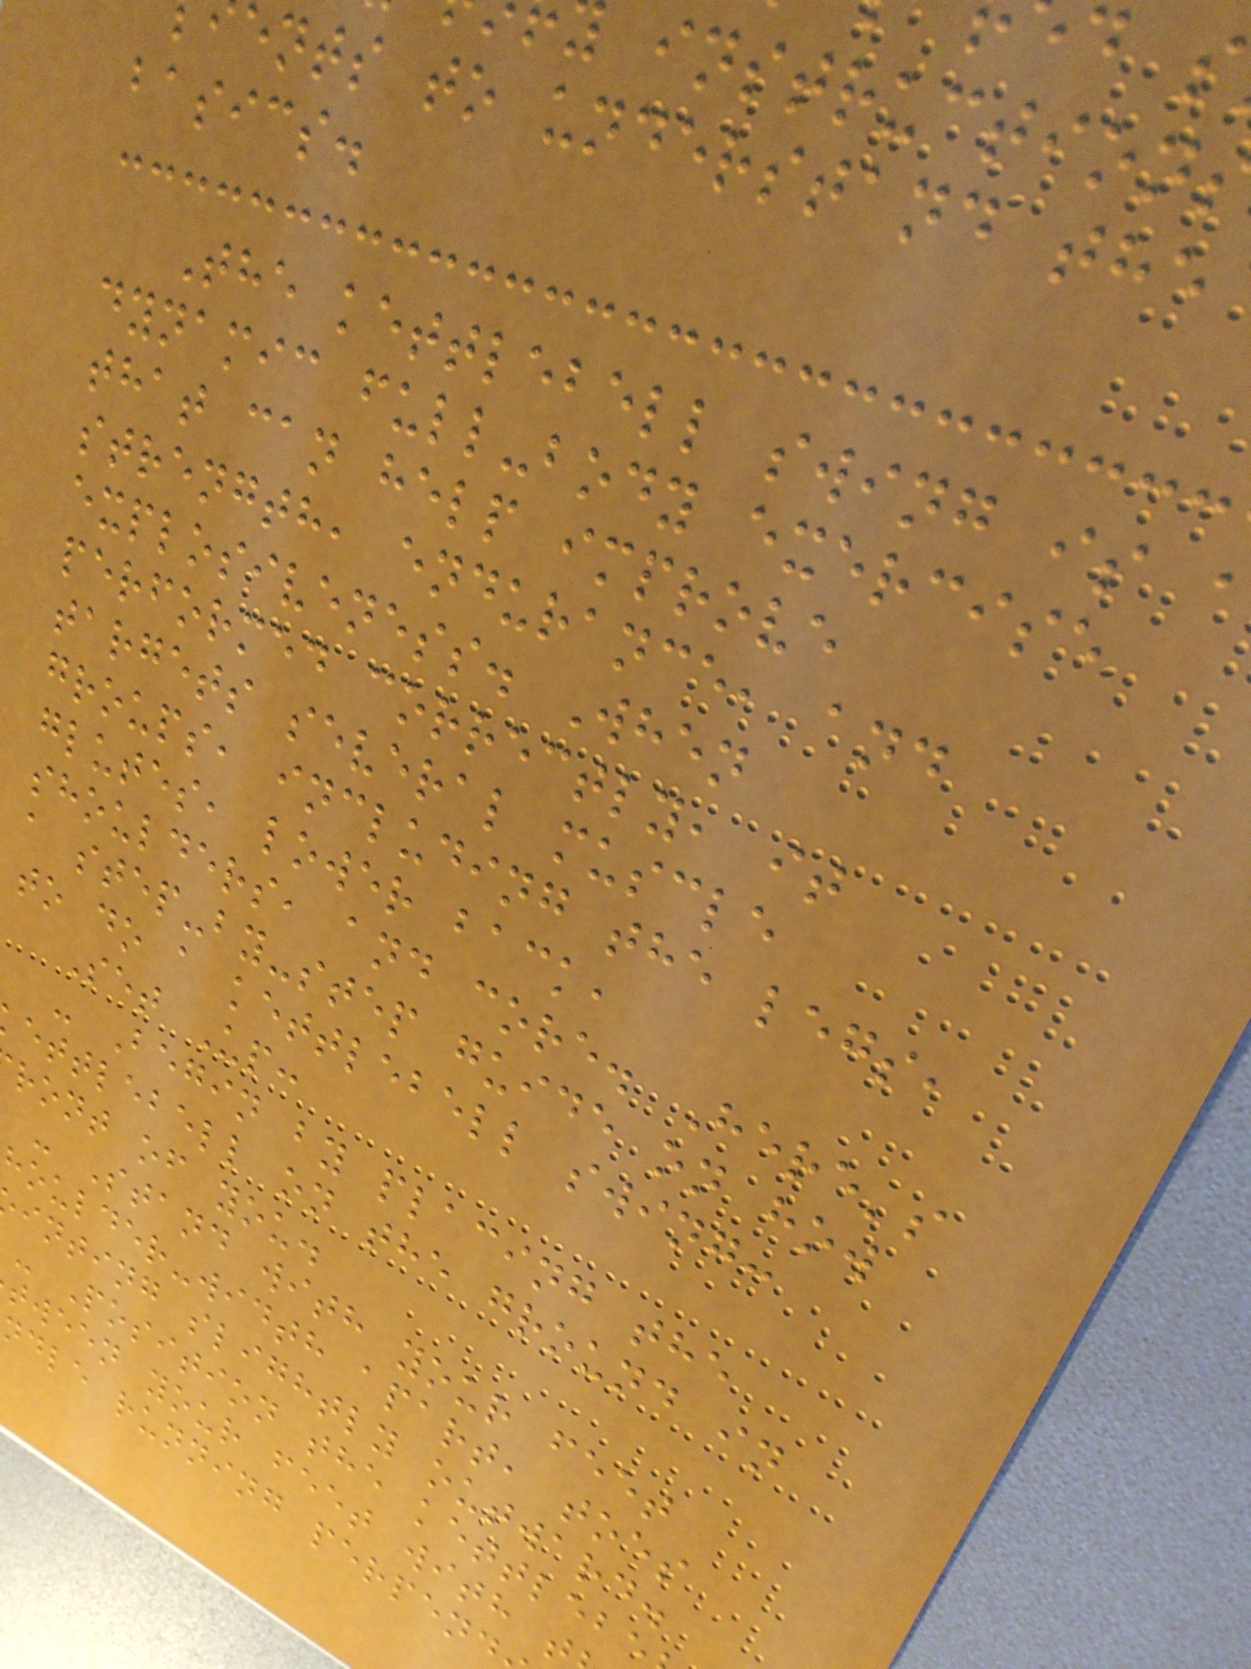instruction
ents to understand the
basics.
The kettlebell swing is
dynamic full-body exercise
that can help improve
strength, endurance, and
explosiveness. When
performed correctly, it
targets several muscle
groups, including the legs,
glutes, lower back,
shoulders, and core. Here's
a step-by-step guide on how
to do a kettlebell swing:
Set Up:
- Begin by placing the
ettlebell on the ground in
ront of you.
- Stand with your feet
houlder-width apart, toes
inting slightly outward.
- Position the kettleb
tween your feet with t
ndle running perpend
